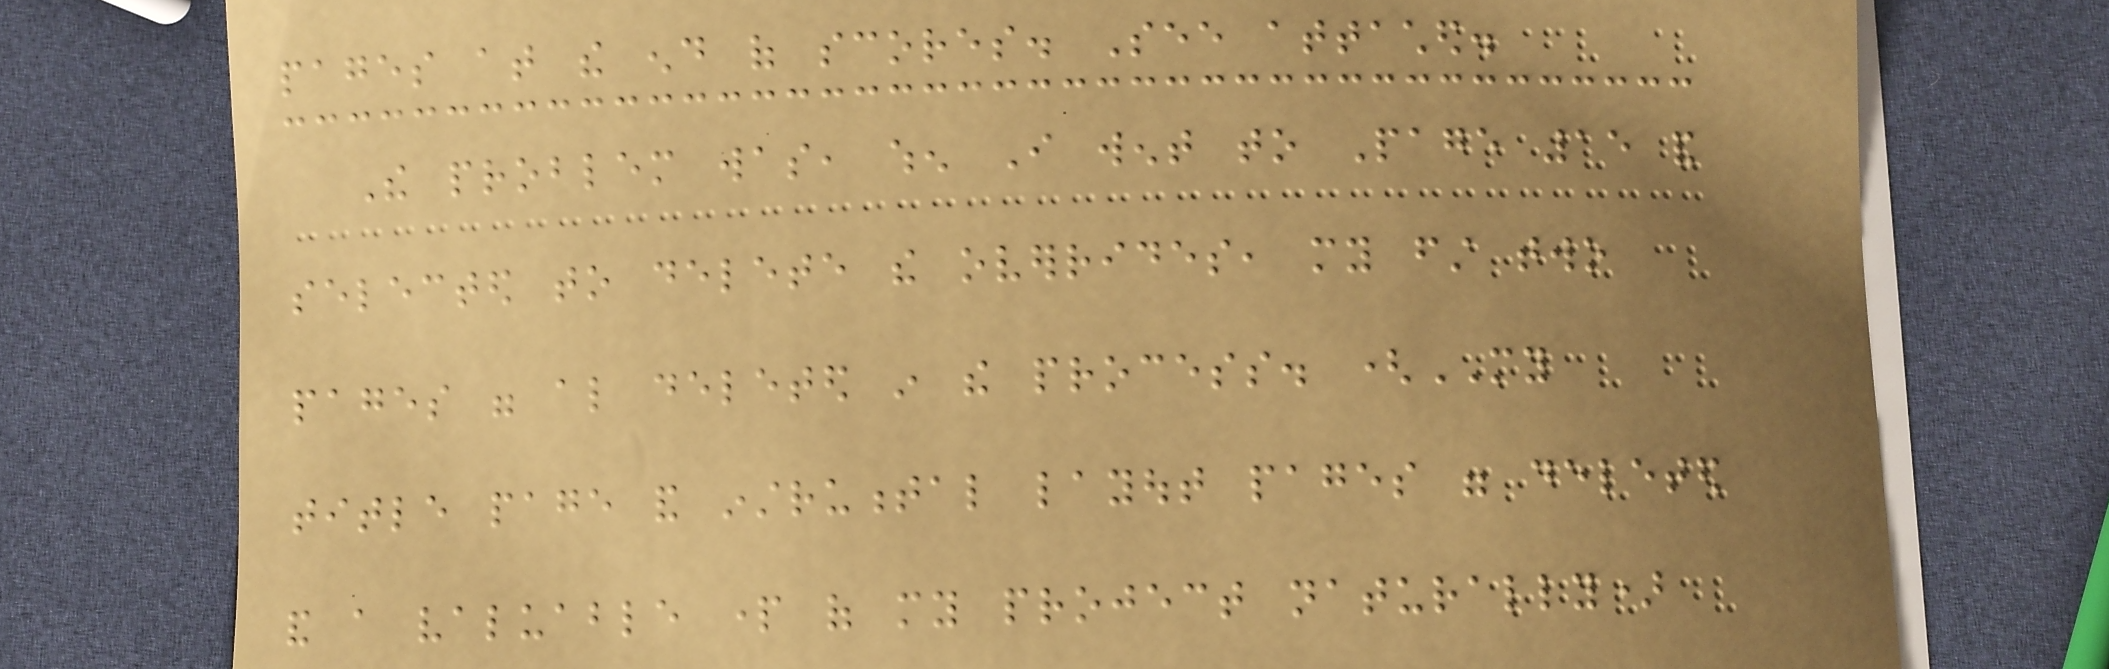pages at the end of scores. See attached.
The problem was, when I went to Page 15 and
selected to delete the overrides, my first two
pages were also deleted in the process. (MY
title page and instrumental layout pages were deleted
and a valuable part of my project naturally)
